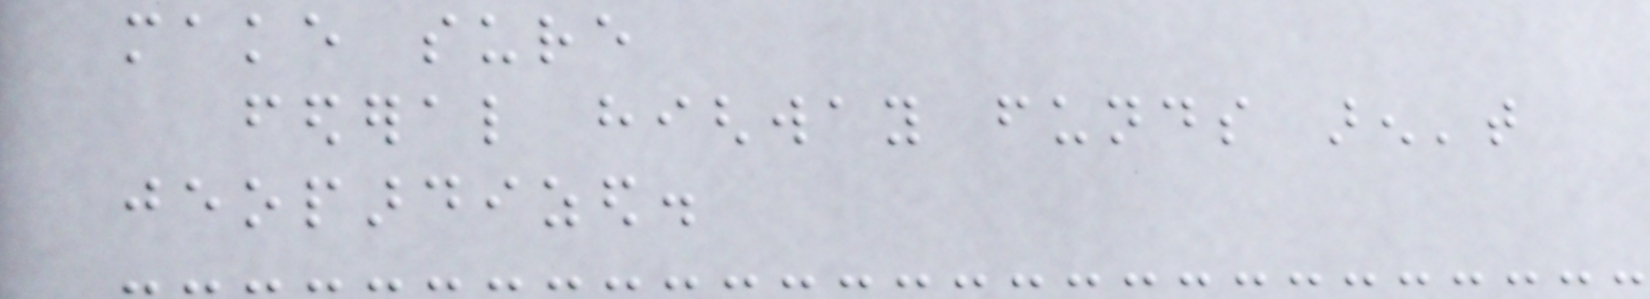make sure
federal highway funds aren't
jeopardized.
